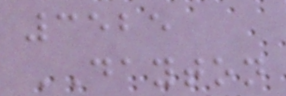3525
DAYTON
